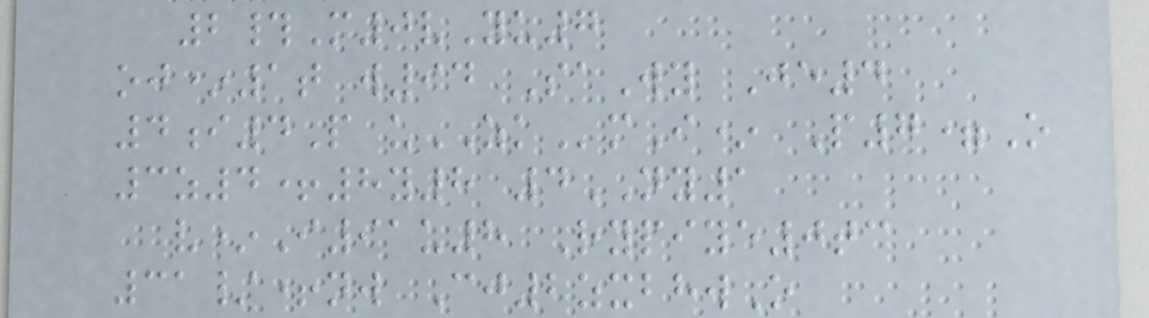2#M0vYu7
oj*1t w94 SaWy Je4
4i4P uZKmI* P7=O
3z4+8y8 4NY1
v*I91u8 Rypiye0tc
31/+nw Cj2zxbhwO
